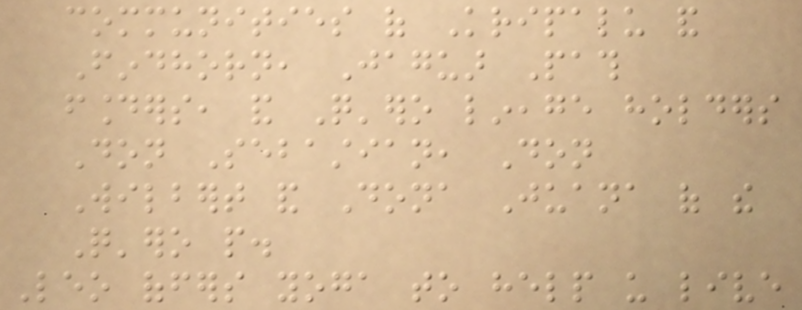communities of Kripalu and
Findhorn, Jaguar Path
founders, and Q'ero lineage holders
Don Sebastian, Don
Wilbert and Dona Juana of the
Q'ero people.
Leo offers yoga to help us live
